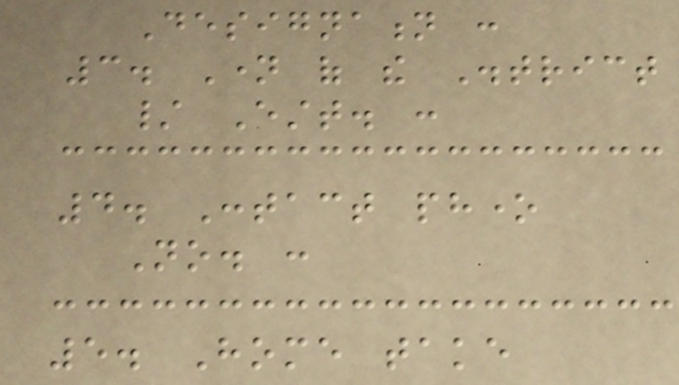Designation :
3. Name of the District
/ Estt. :
4. Contact phone
No. :
5. Home take
